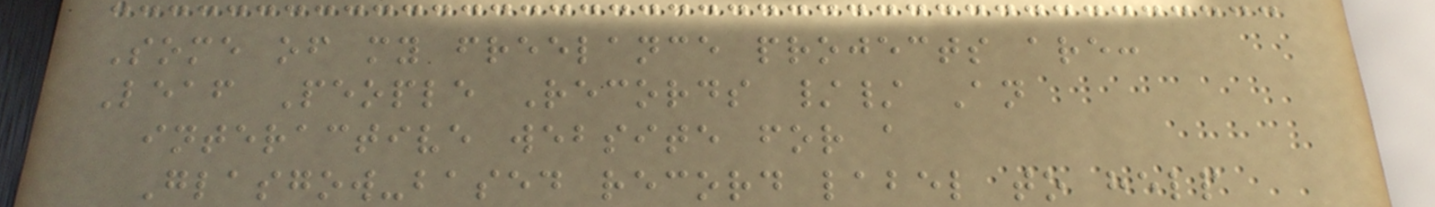Some of my freelance projects are:
Leaf People Records // An
interactive website for a
Glasgow-based record label to help
